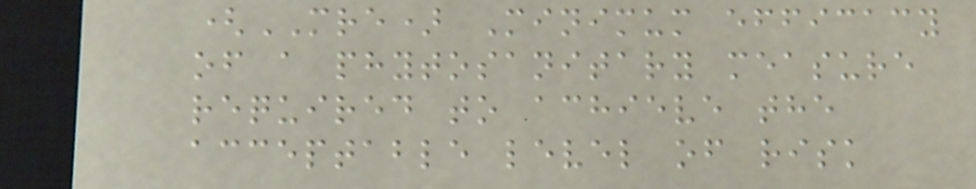(MRE) Minimum efficacy
of a phytosanitary measure
required to achieve the
acceptable level of risk
